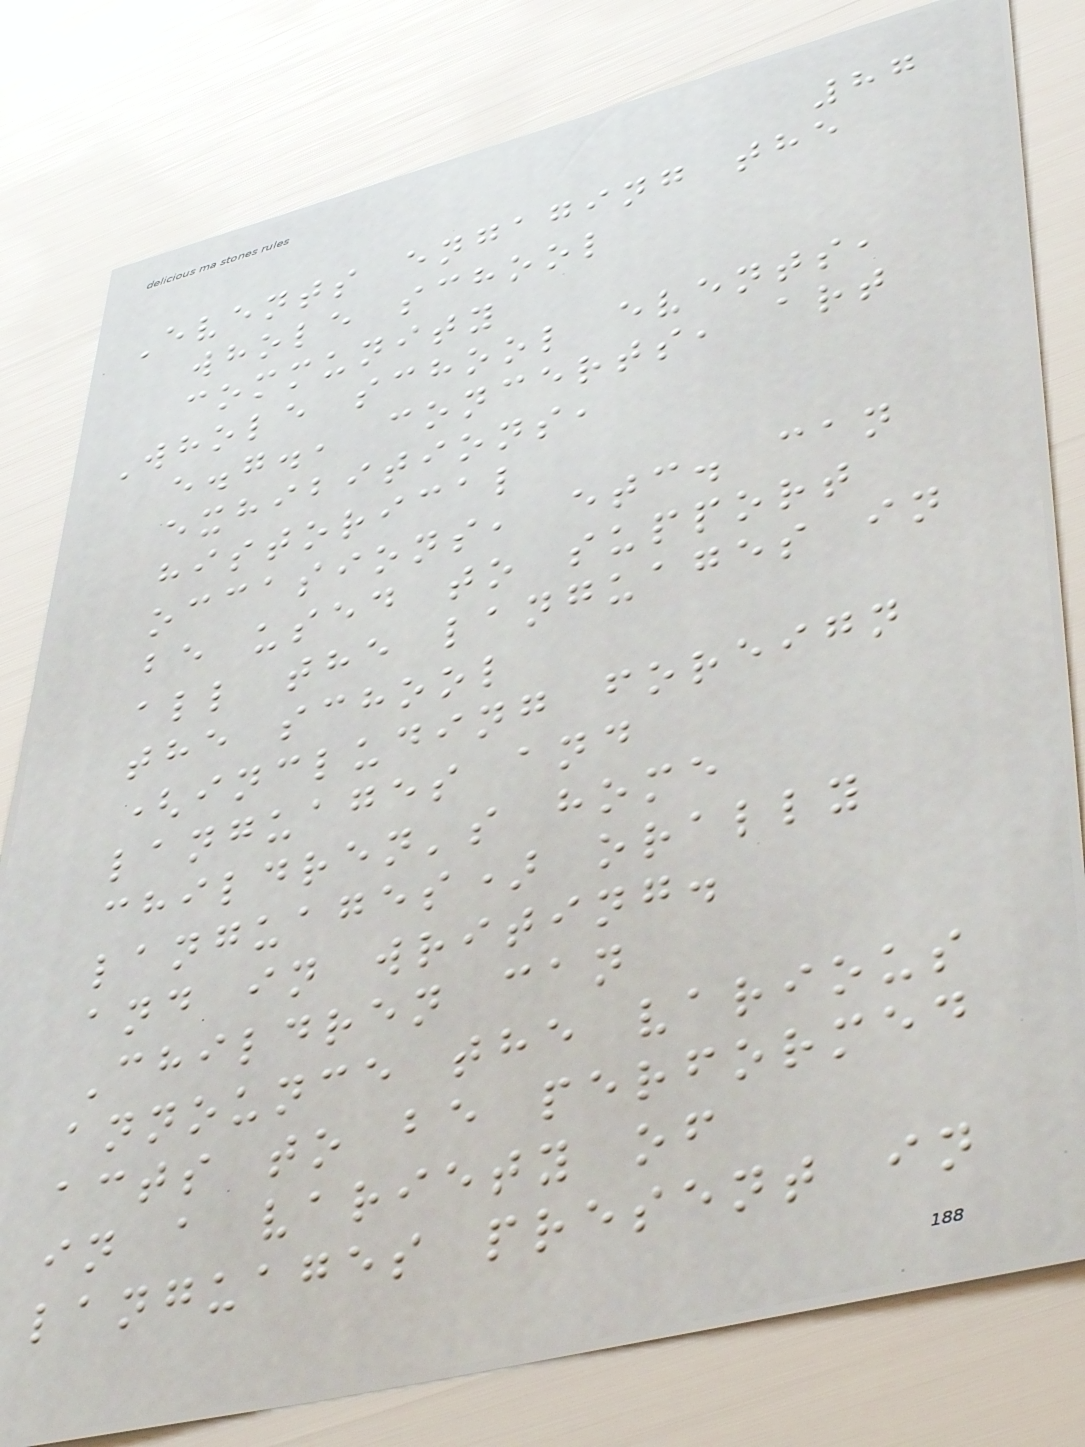87
Events engaging the
whole school
community
Whole school events,
e.g., concerts, art
exhibitions,
historical
occasions, etc. can
be used to support
all the languages in
the school
(including foreign
languages and
children's home
languages) orally
and in writing.
Children can
announce the various
acts to be performed
in a variety of
languages present in
